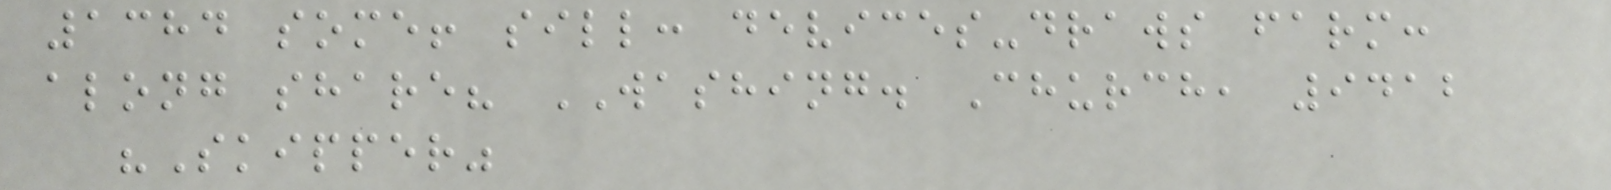1384 some! sill: devices-draws farm:
along share? WASHING. Church, 9412
"Skipper"
